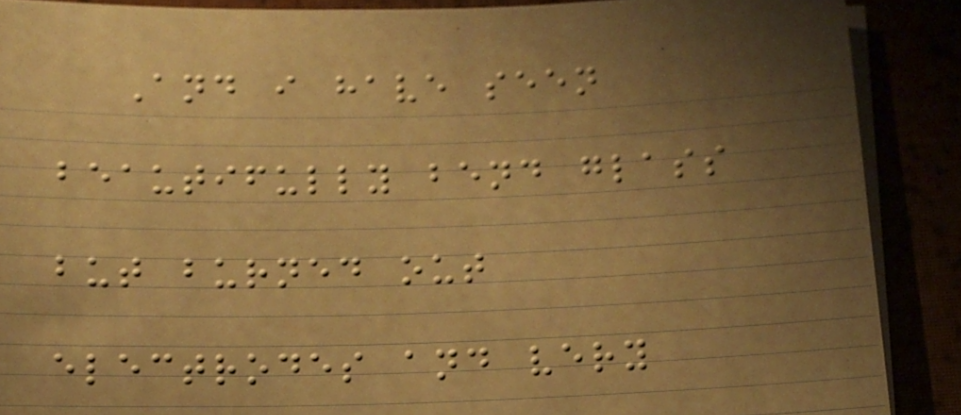And i have seen
beautifully bend glass
but burned out
electrodes and very
